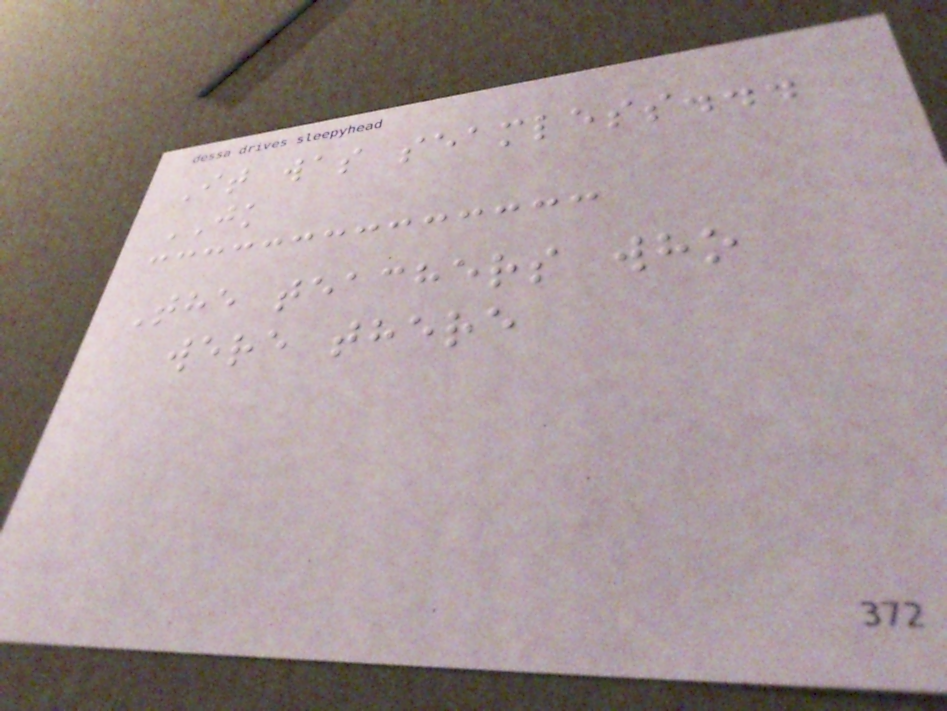It was seamless...
JK
The teachers who
were there
